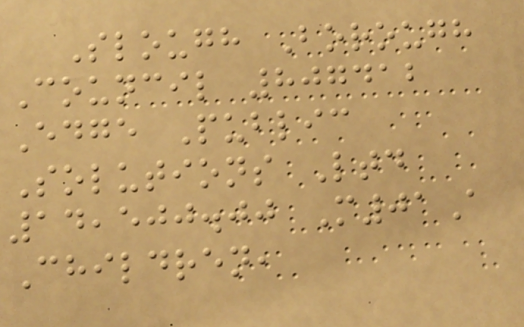Slough Borough
Council 807412
Edge Public
Solutions Ltd
14,500.00 M01A
Children,
